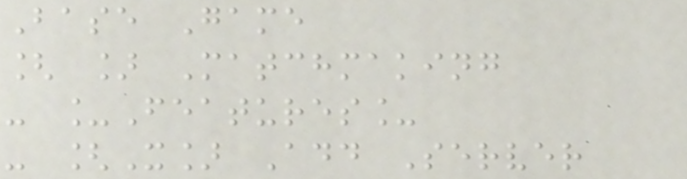Base Game
[ ] Matchmaking
- _Features_
- [X] Add Server
